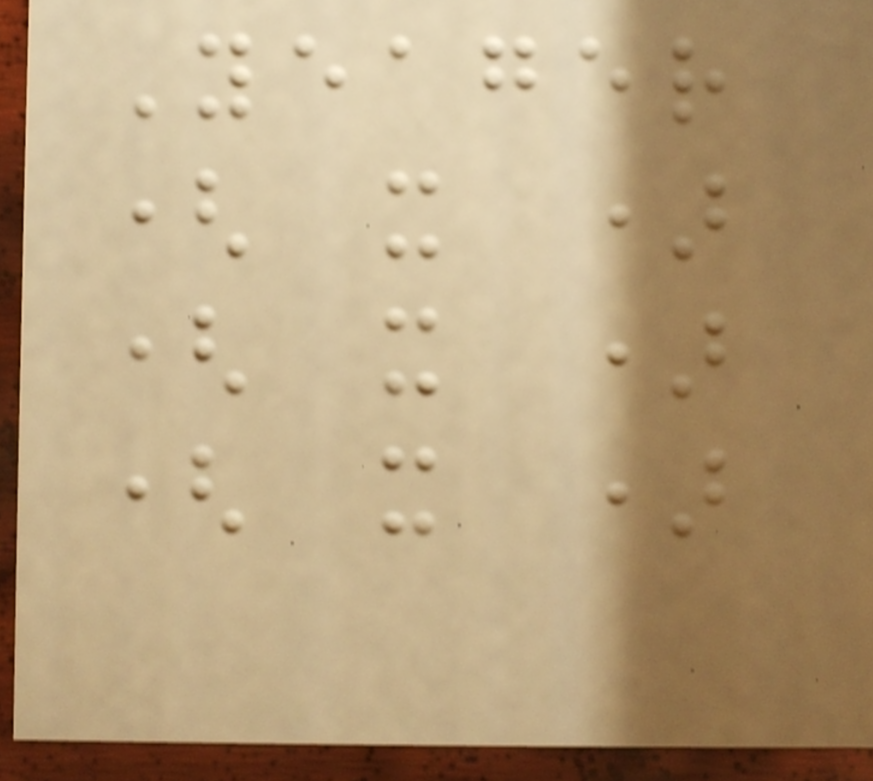Yeager
( x )
( x )
( x )
